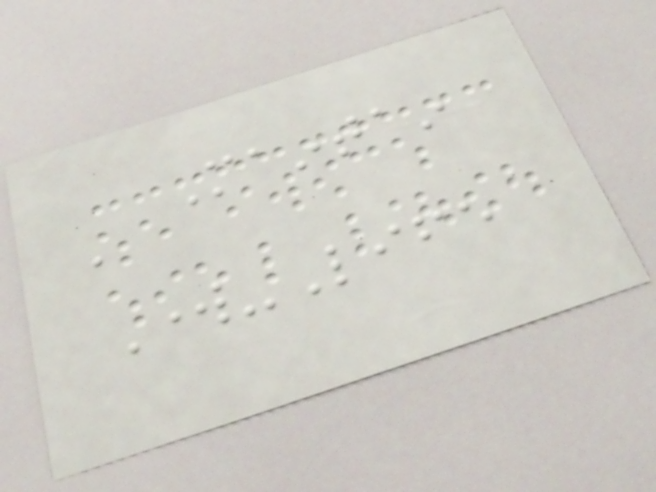Maintain
a
Work-Life
